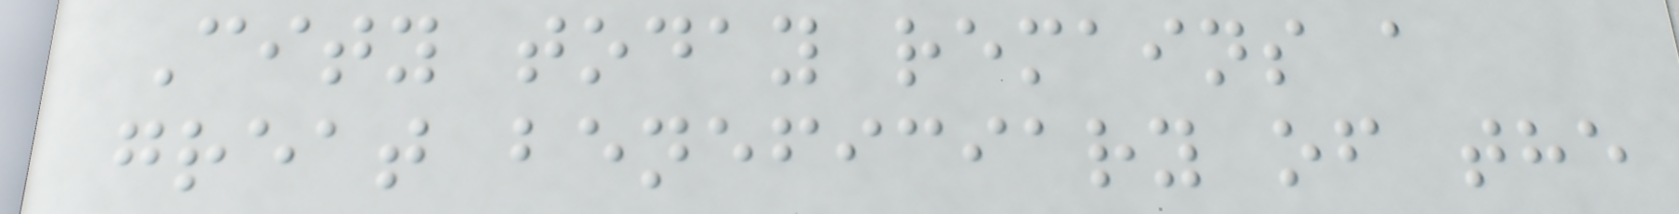City today remains a
great beneficiary of the
